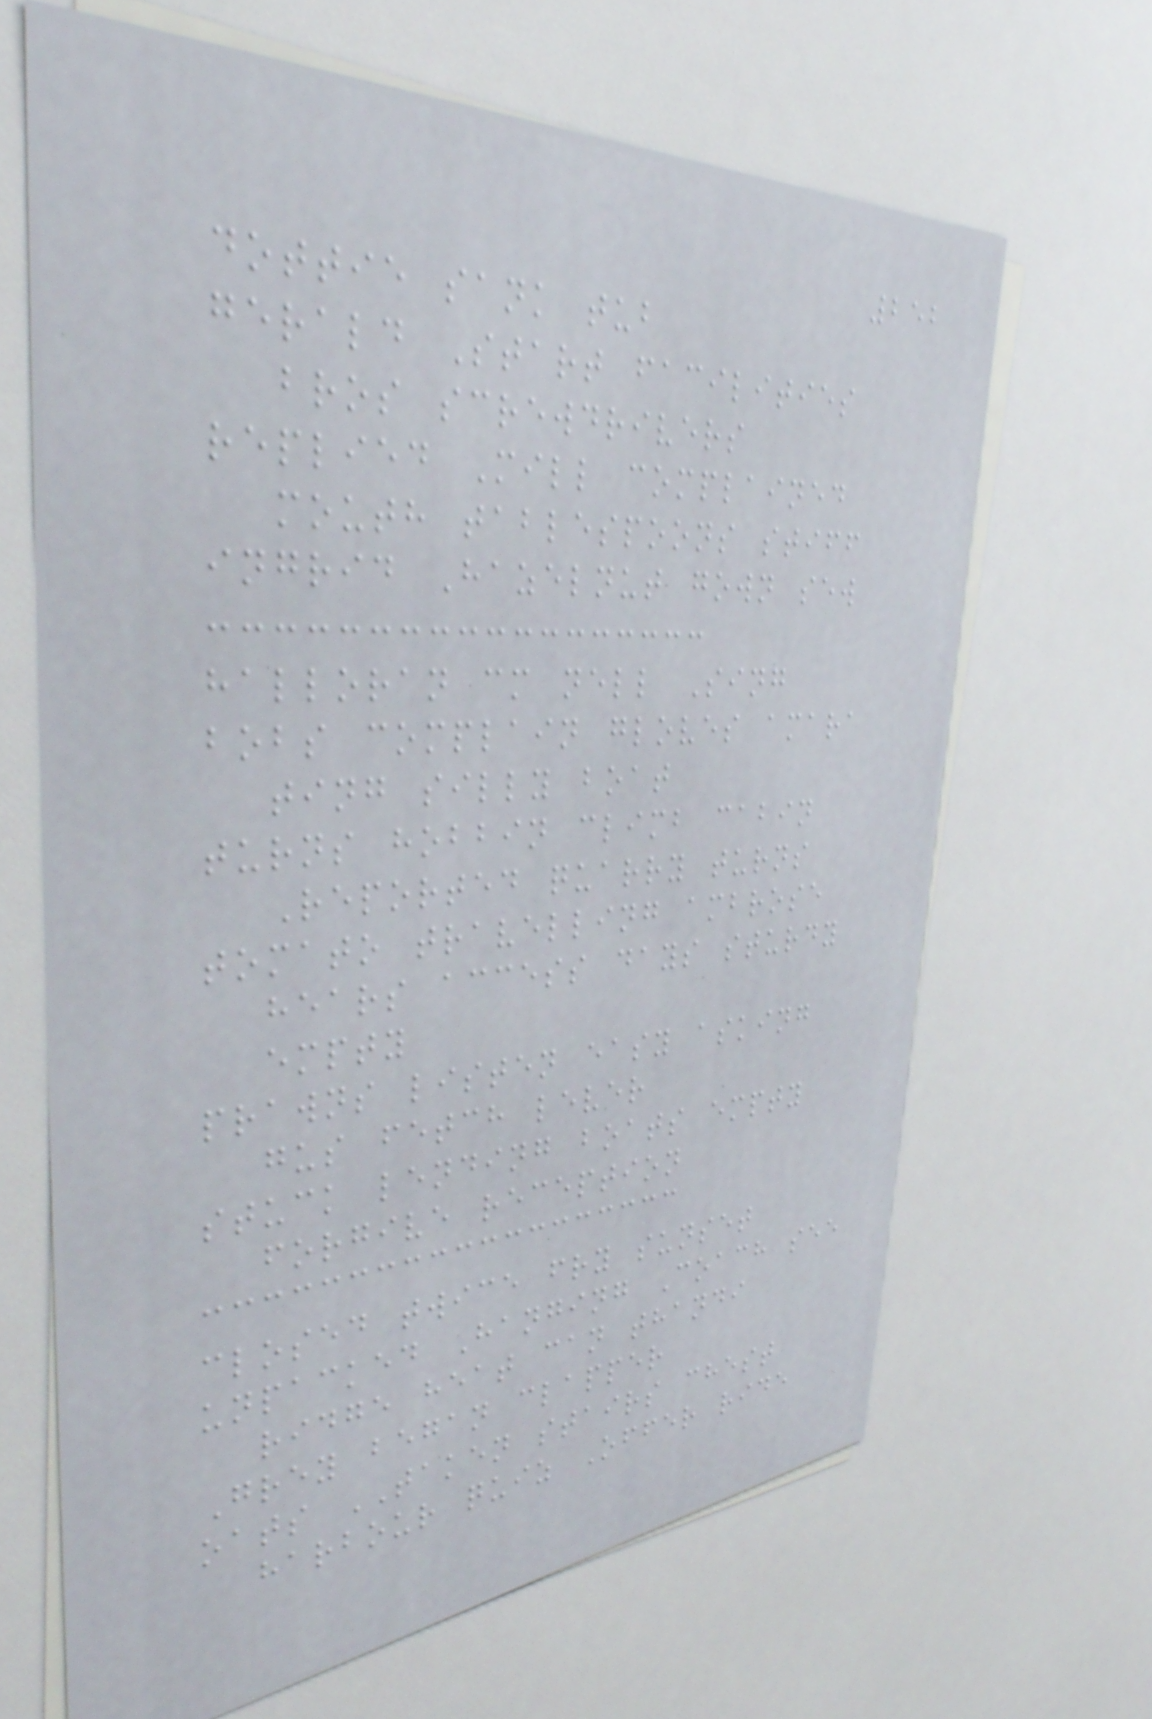252
dottie sank tub
gerald Start facilities
bros screwdrivers
replied Mill complained
mouth tablespoons stiff
ingrid Hazelnut gown sew
halloran cm nell Sing
bobs complain gloves amara
ting silly boat
turns hobbin climb cabin
Reported quarry turns
tomato travelling ambrose
hears access days sturdy
empty
prawns listen easy asking
gus fetch lever
stuck lending boats empty
forgive reception
closed twice fry sunset
unpacked Hanging Coach see
ridge heat can thandi
Grey began clapper
oats TAKEN stairs chest
harbour quiz Offer ride
